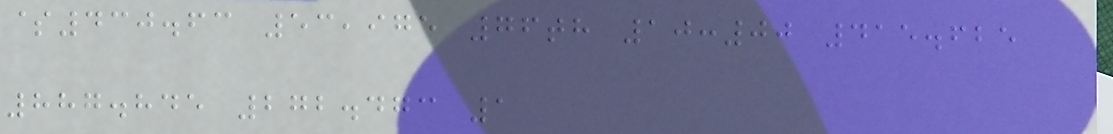$430.63 53,975 76th 10:00 415.625
887.845 272.473 1
